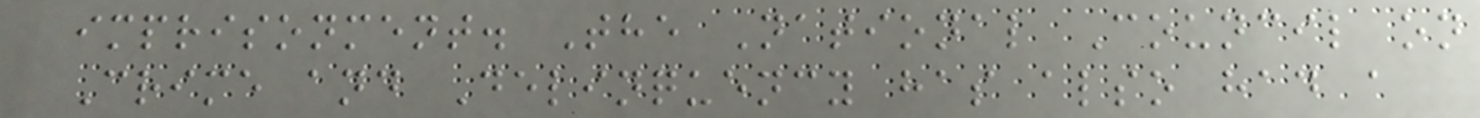imprisonment. The National Council on
Crime and Delinquency has also had a
